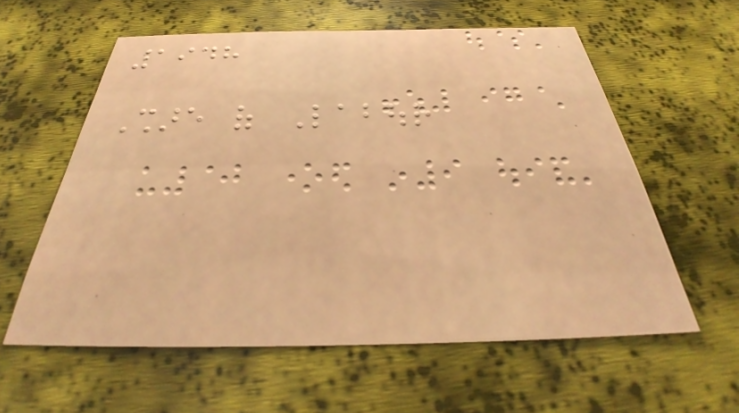1948
Share of Labour
